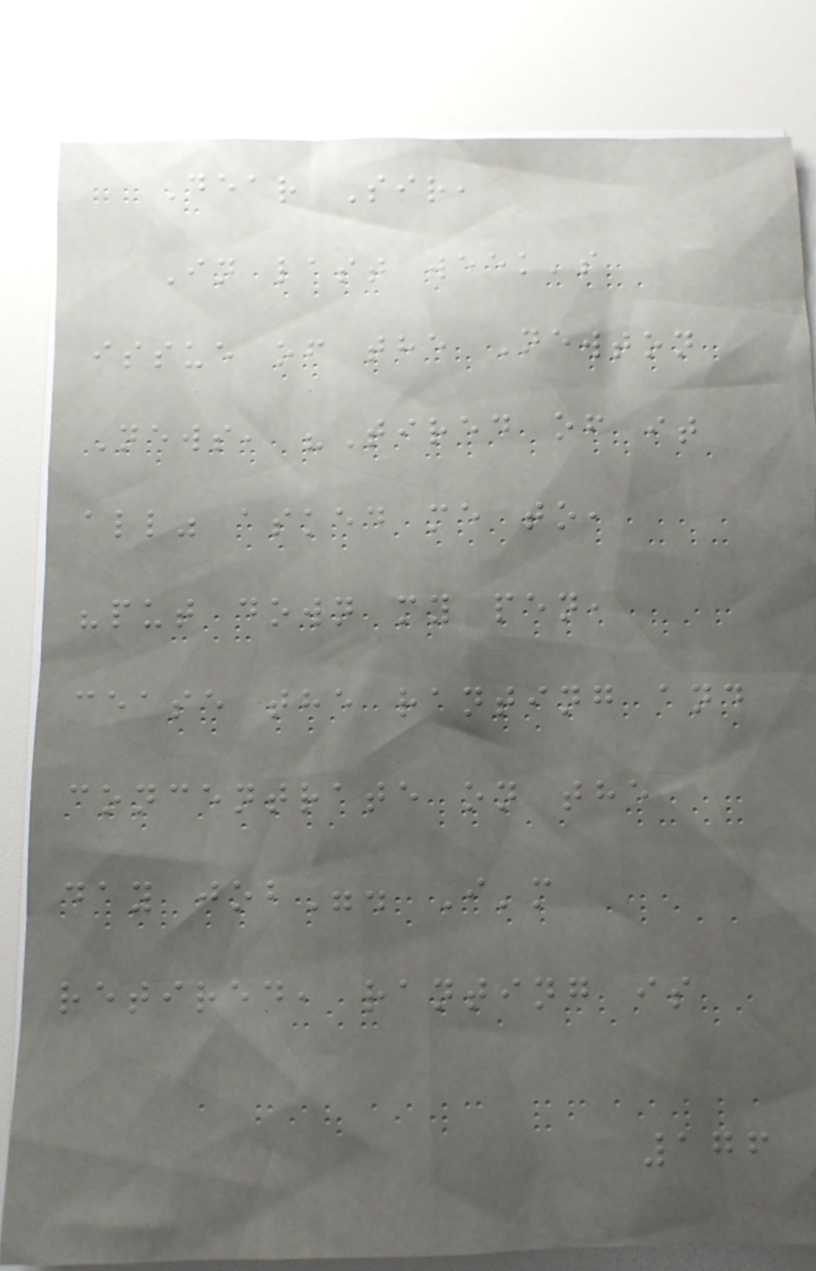Dear Sir,
In last week's
issue of the Newton
News, "Tired of it
all" asked me to,
"put down my pen,
cease the ranting and
concentrate on the
day job". I'm
retired, ranting is
176
